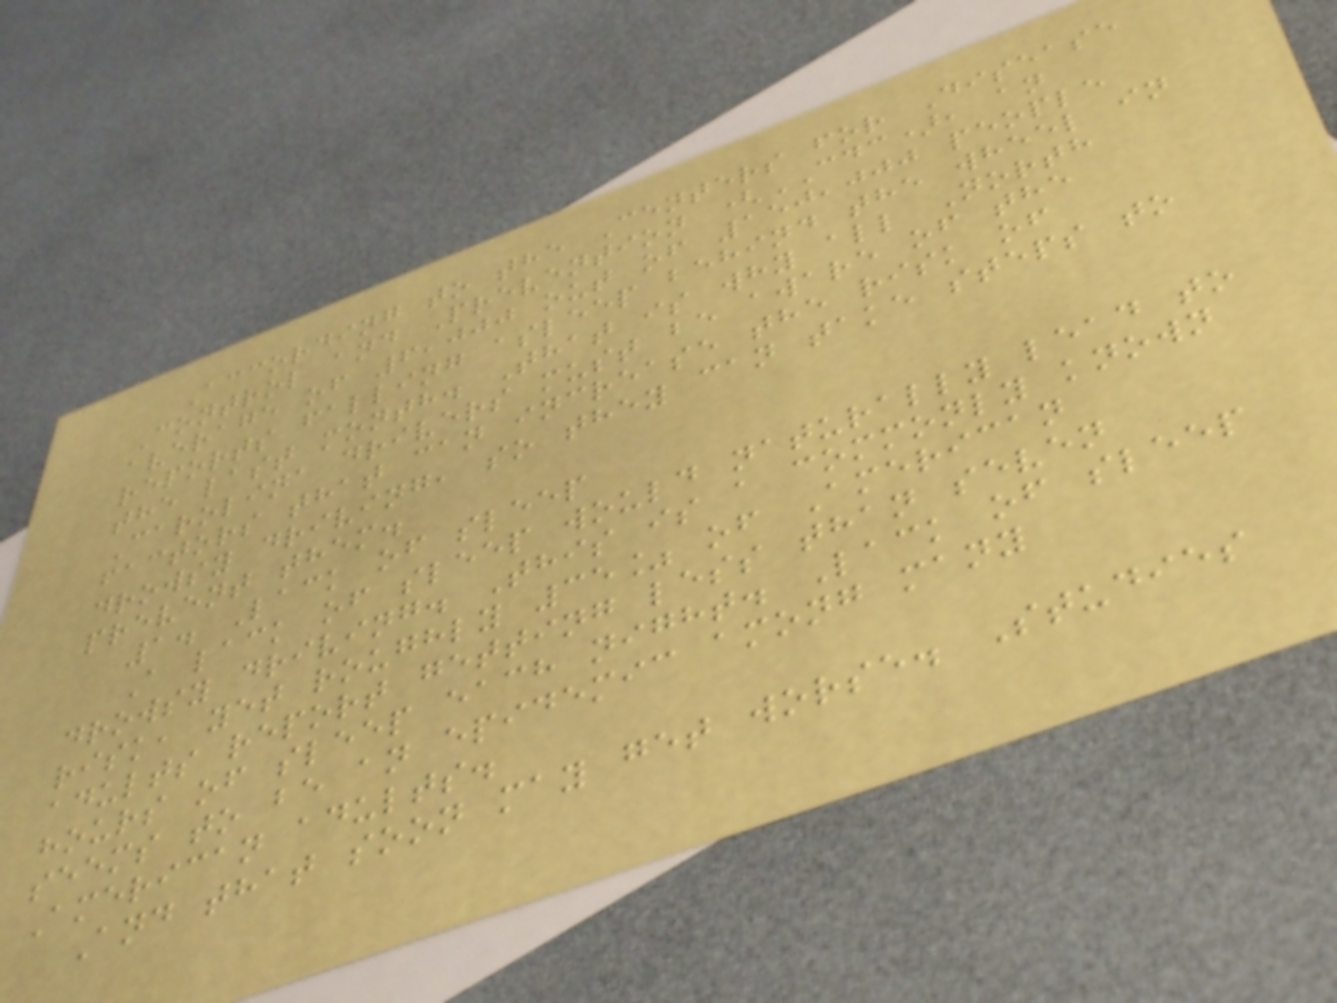According to the Centers for Disease
Control and Prevention (CDC), an
average of 6,000 out of 150,000 people
reports falling asleep behind the wheel in
the last month. That is why all North
Carolina drivers must be aware of the
factors that can increase the risk of
drowsy driving, so they can take steps to
prevent them.
1. Lack of sleep
A lack of sleep would naturally lead to
drowsy driving. This is a commonly known
risk, yet roughly 35% of American
adults report getting less than seven
hours of sleep each night. Lack of sleep
seems to be an epidemic among many
American adults.
And that soon may get worse. Studies
